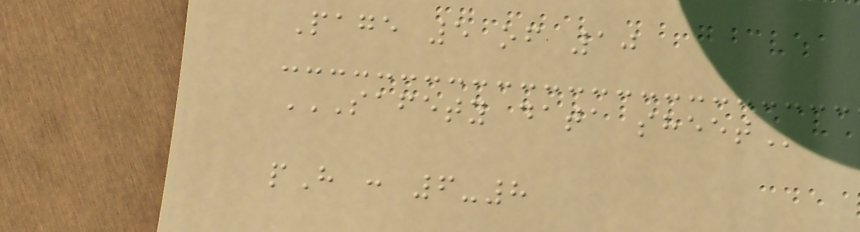Page 5 of 10
SAFETY DATA SHEET
pH : 6-8
